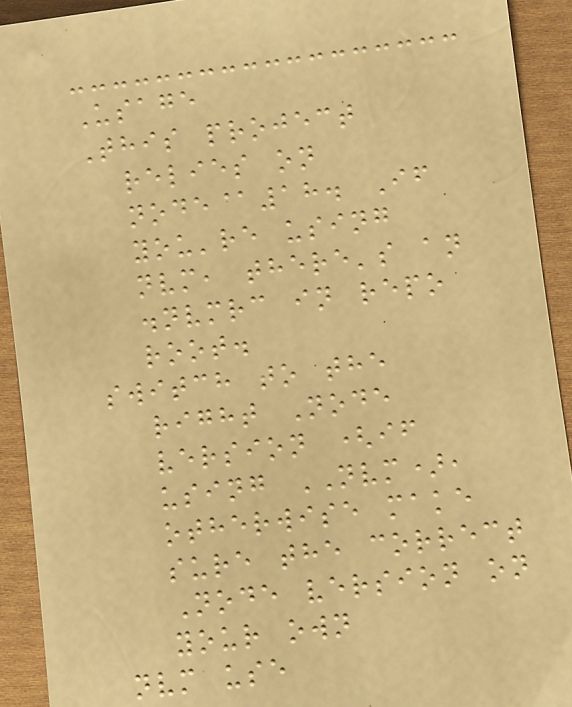Usage
This project
relies on
node@18. If
you're using
nvm, there's an
.nvmrc in repo
root.
switch to the
right Node
version (if
using NVM),
otherwise make
sure the correct
Node version on
your own
nvm use
